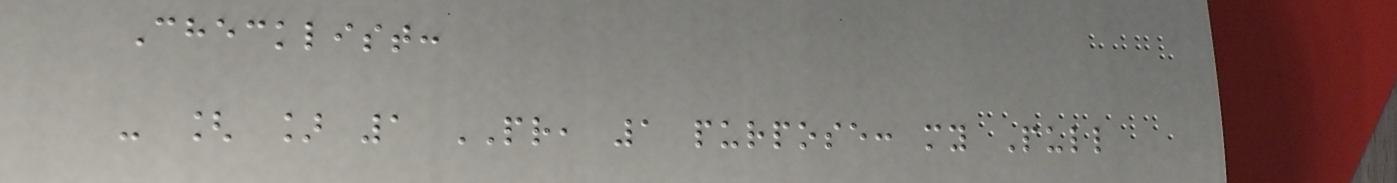Checklist:
- [ ] 1 PR, 1 purpose: my Pull
